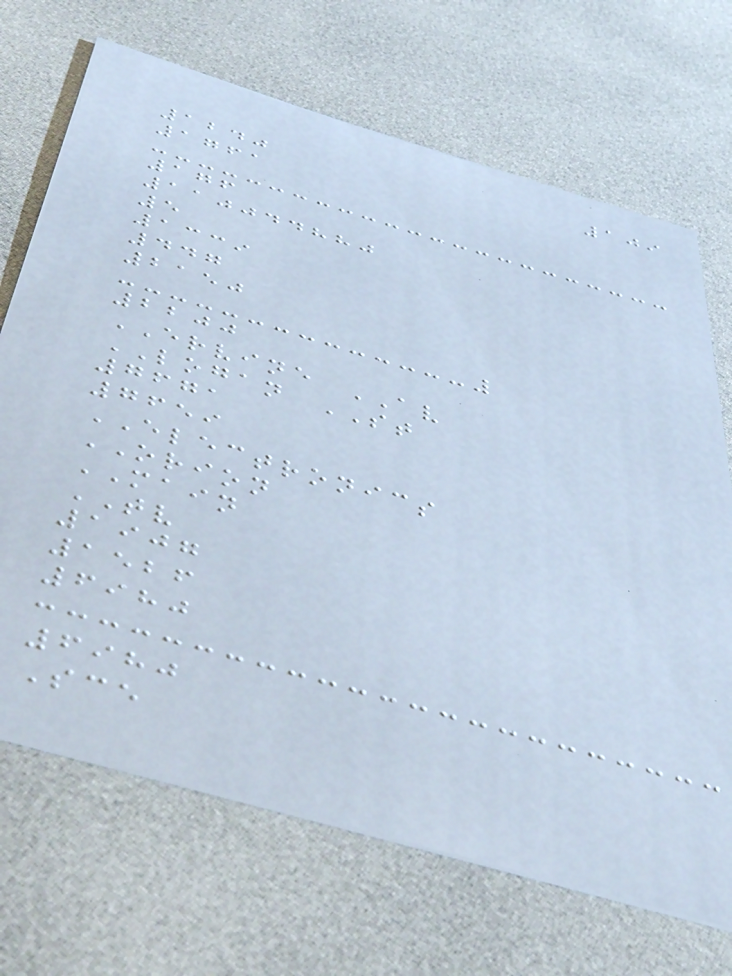109
1240
1761
176
110044880
5
1339
447
2150
2200
ERVINE AV
LOGAN ST
7671
7659
ELECTRONICS
ORION
MAIN
TV
1907
1526
6980
6980
Sce
